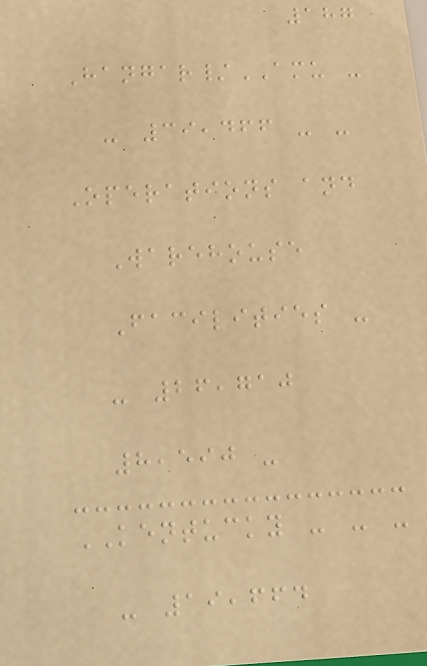187
Hangar/AMU -
- 39,466 - -
Operations and
Warehouse
Facilities -
- 26,710
8,590 -
KENTUCKY - - -
- 19,664
